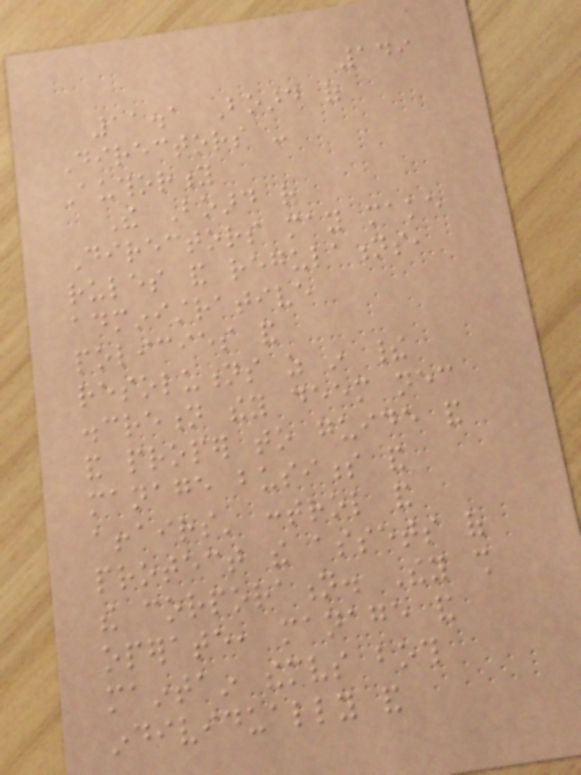149
11.1 Board of
Directors -
Authority
The Board of
Directors may make
rules and regulations,
administrative
policies and
resolutions as in their
discretion they deem necessary
and proper to guide and
manage business and
affairs' control and
protect the assets of
the corporation. They shall
operate, manage and
maintain themselves both
individually and
